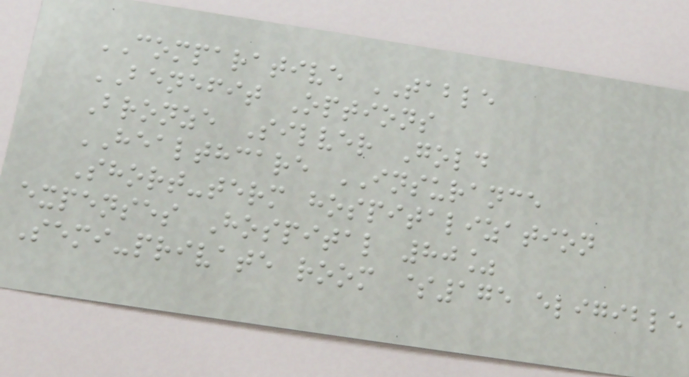COMPARATIVE TABLE
BENEFIT Options
Bronze Silver Gold
HEALTHCARE INSURANCE
Short-term hospitalization
expenses Hospital 80%
Semi-private room $175 eligible
